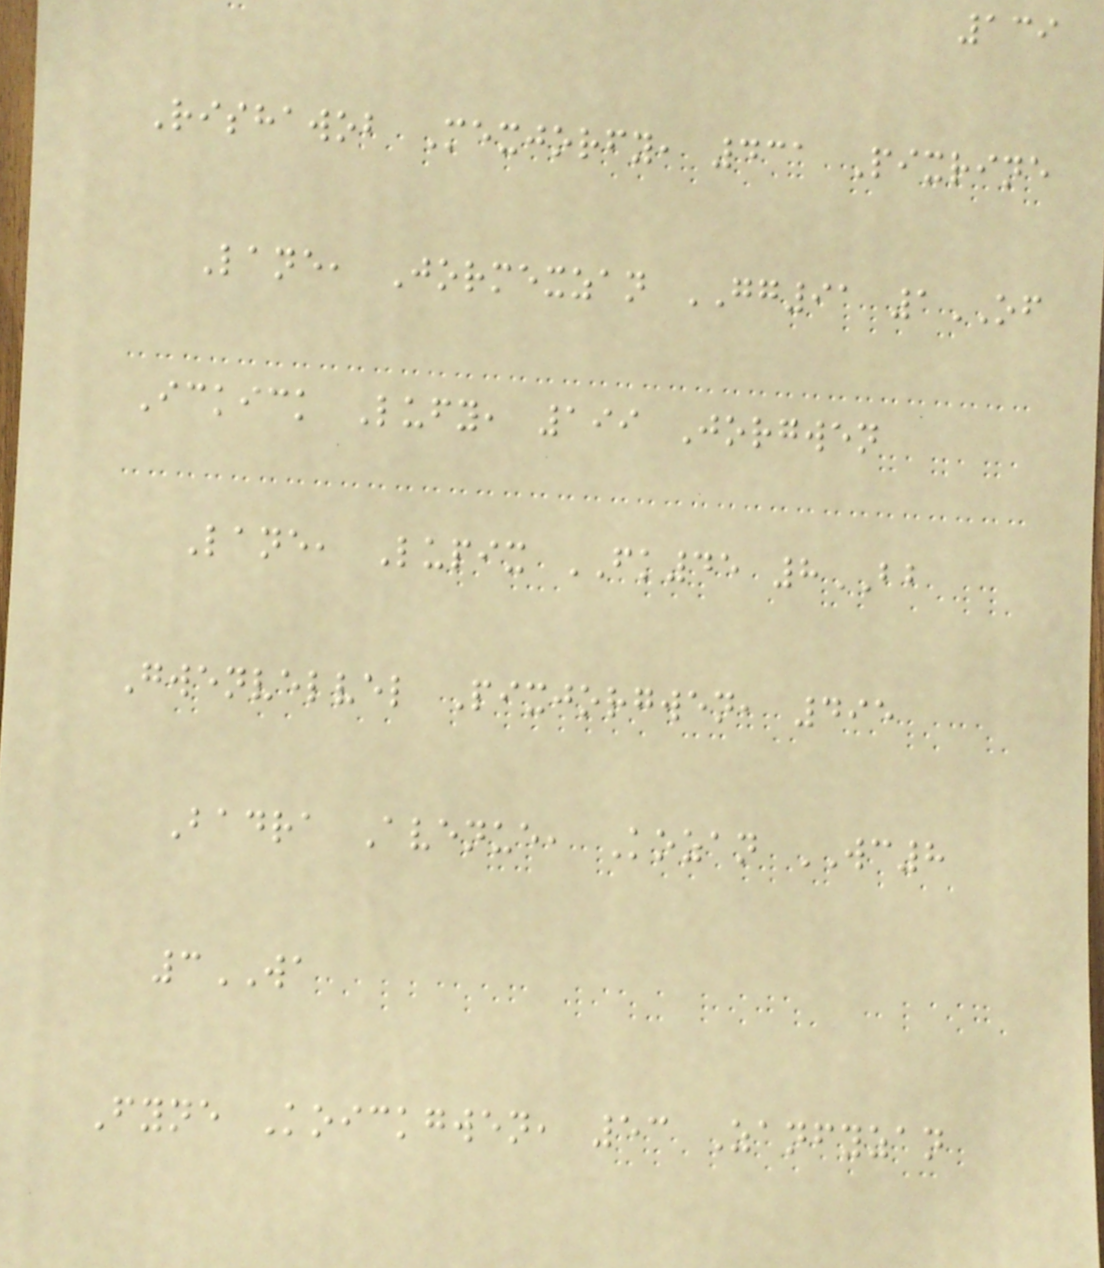139
Rishawob Mexjorfy, 431 Pixrine
Lane, Jormexzan GG91 1OF
Ickick Lufy, 199 Jorgwen
Lane, Lupix FK45 8BB
Gwenvelvel Pixjorgwen, 495
Badra Avenue, Kozan WC8
3WA
Fyne Koickgwen, 53 Zanfyzan
